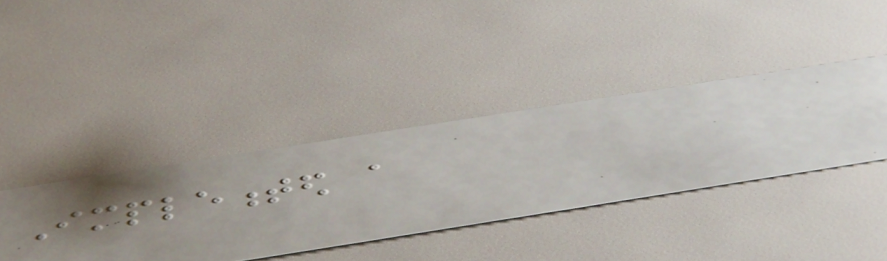Implemented a
